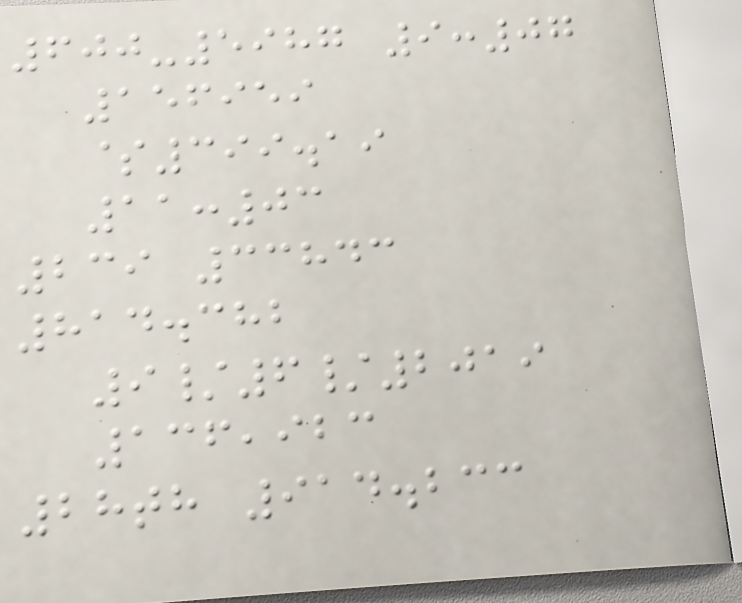600-5987 9:07
156959
$399.19
11:03
239 33843
814.382
9/6/2019
136,923
28th 914.233
